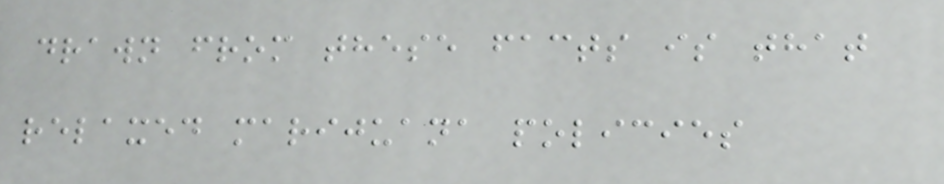drawn from these facts is that
relaxed marijuana policies
